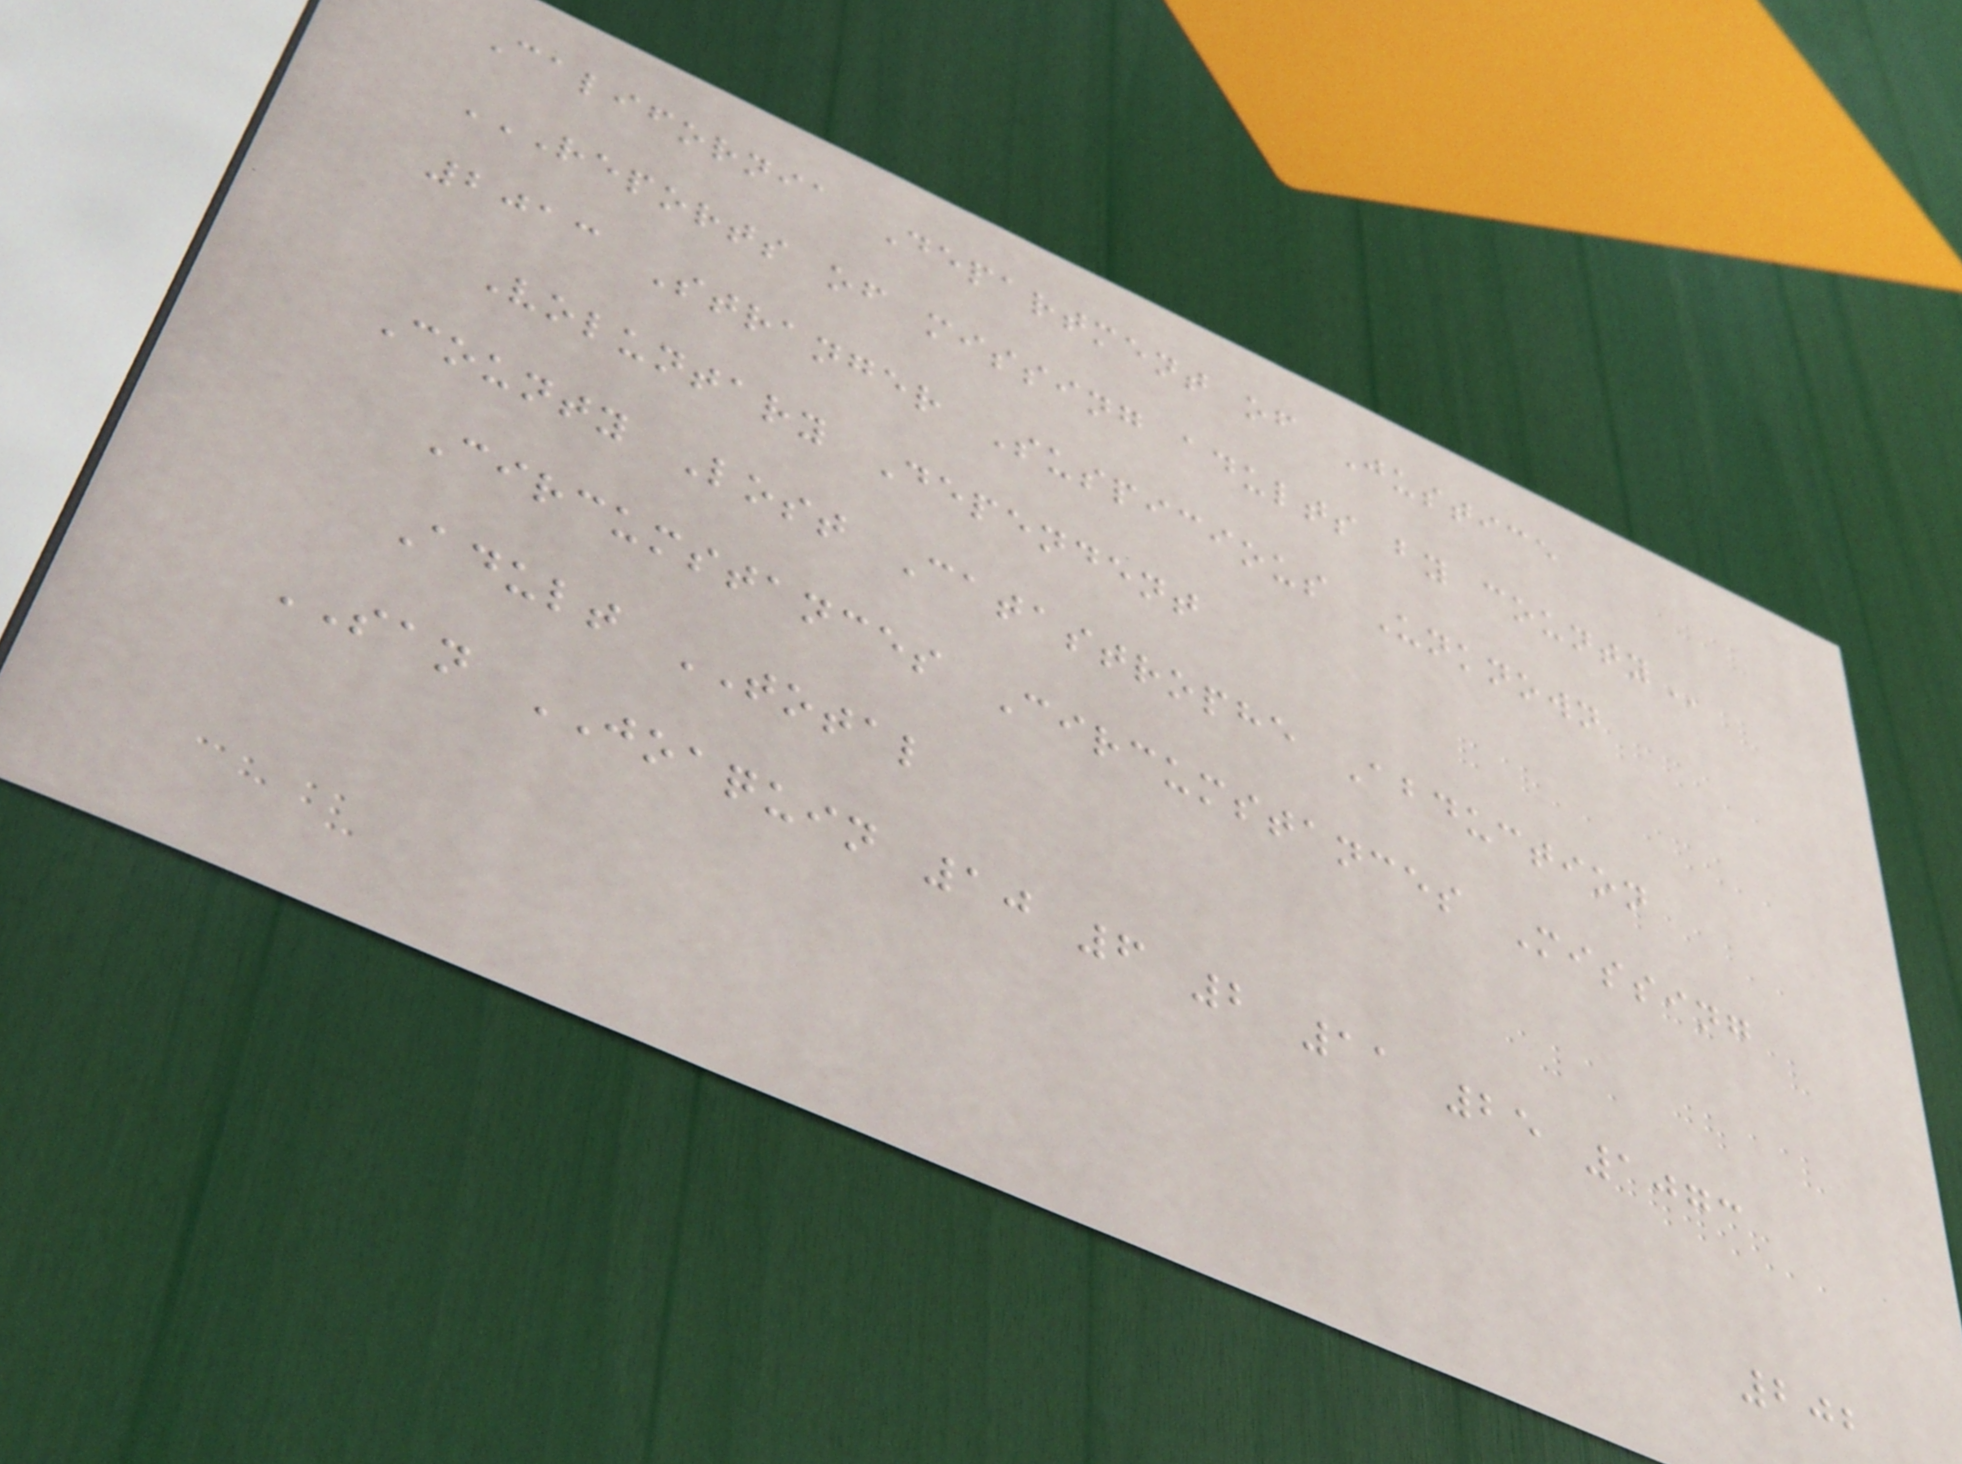California Department of Justice
REPORTS OF MISSING ADULTS BY COUNTY
2013 Stranger Suspicious Unknown
Voluntary Dependent
County Lost Catastrophe Abduction
Circumstances Circumstances Missing
Adult TOTAL
SAN JOAQUIN 10 6 2 11 25 1073
202
